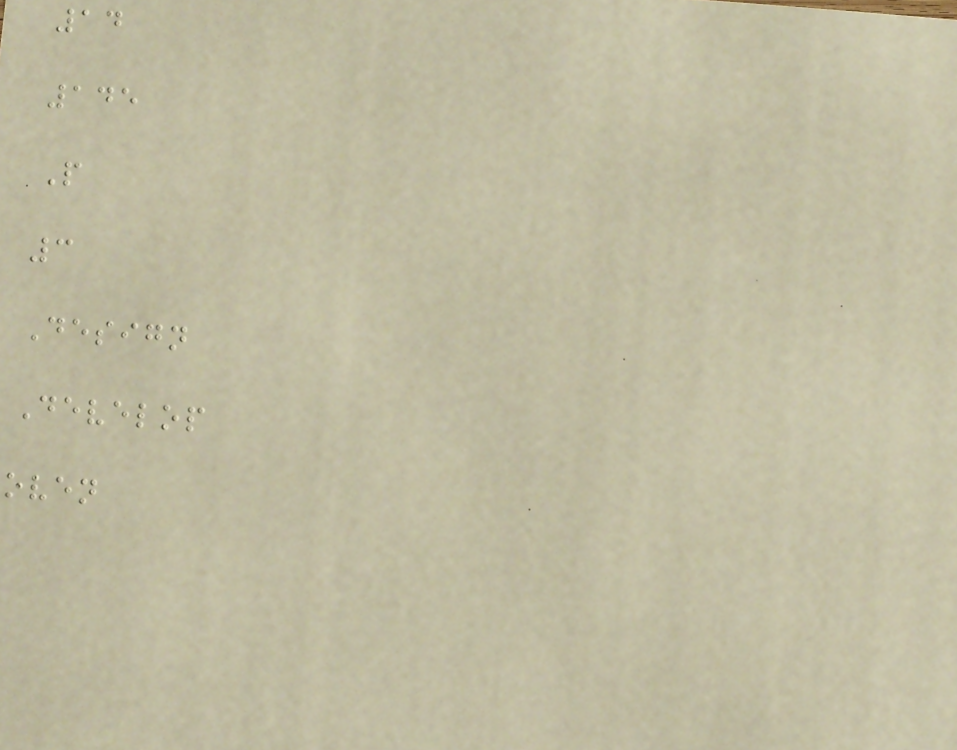14
145
P
3
Design
Develop
oven
